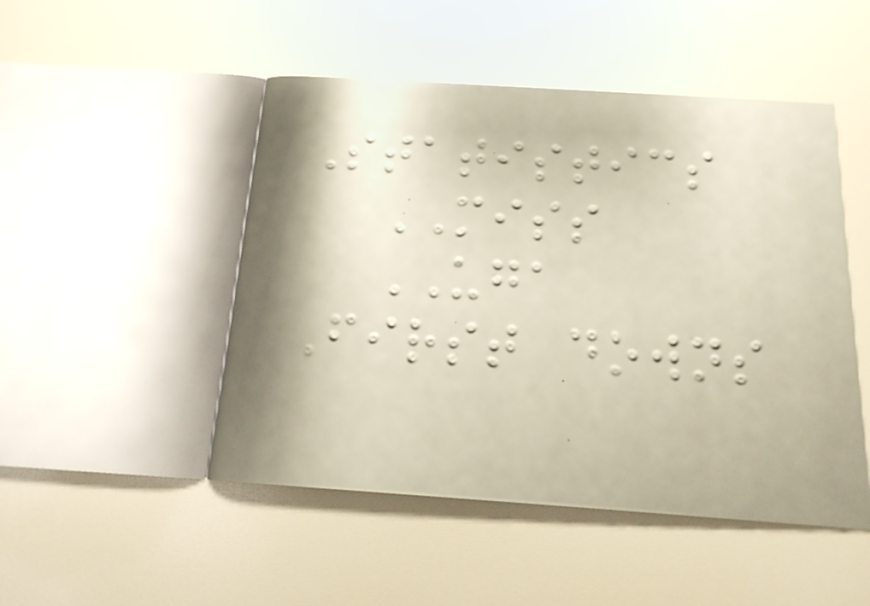Statistics
MISS
UGA
First downs
